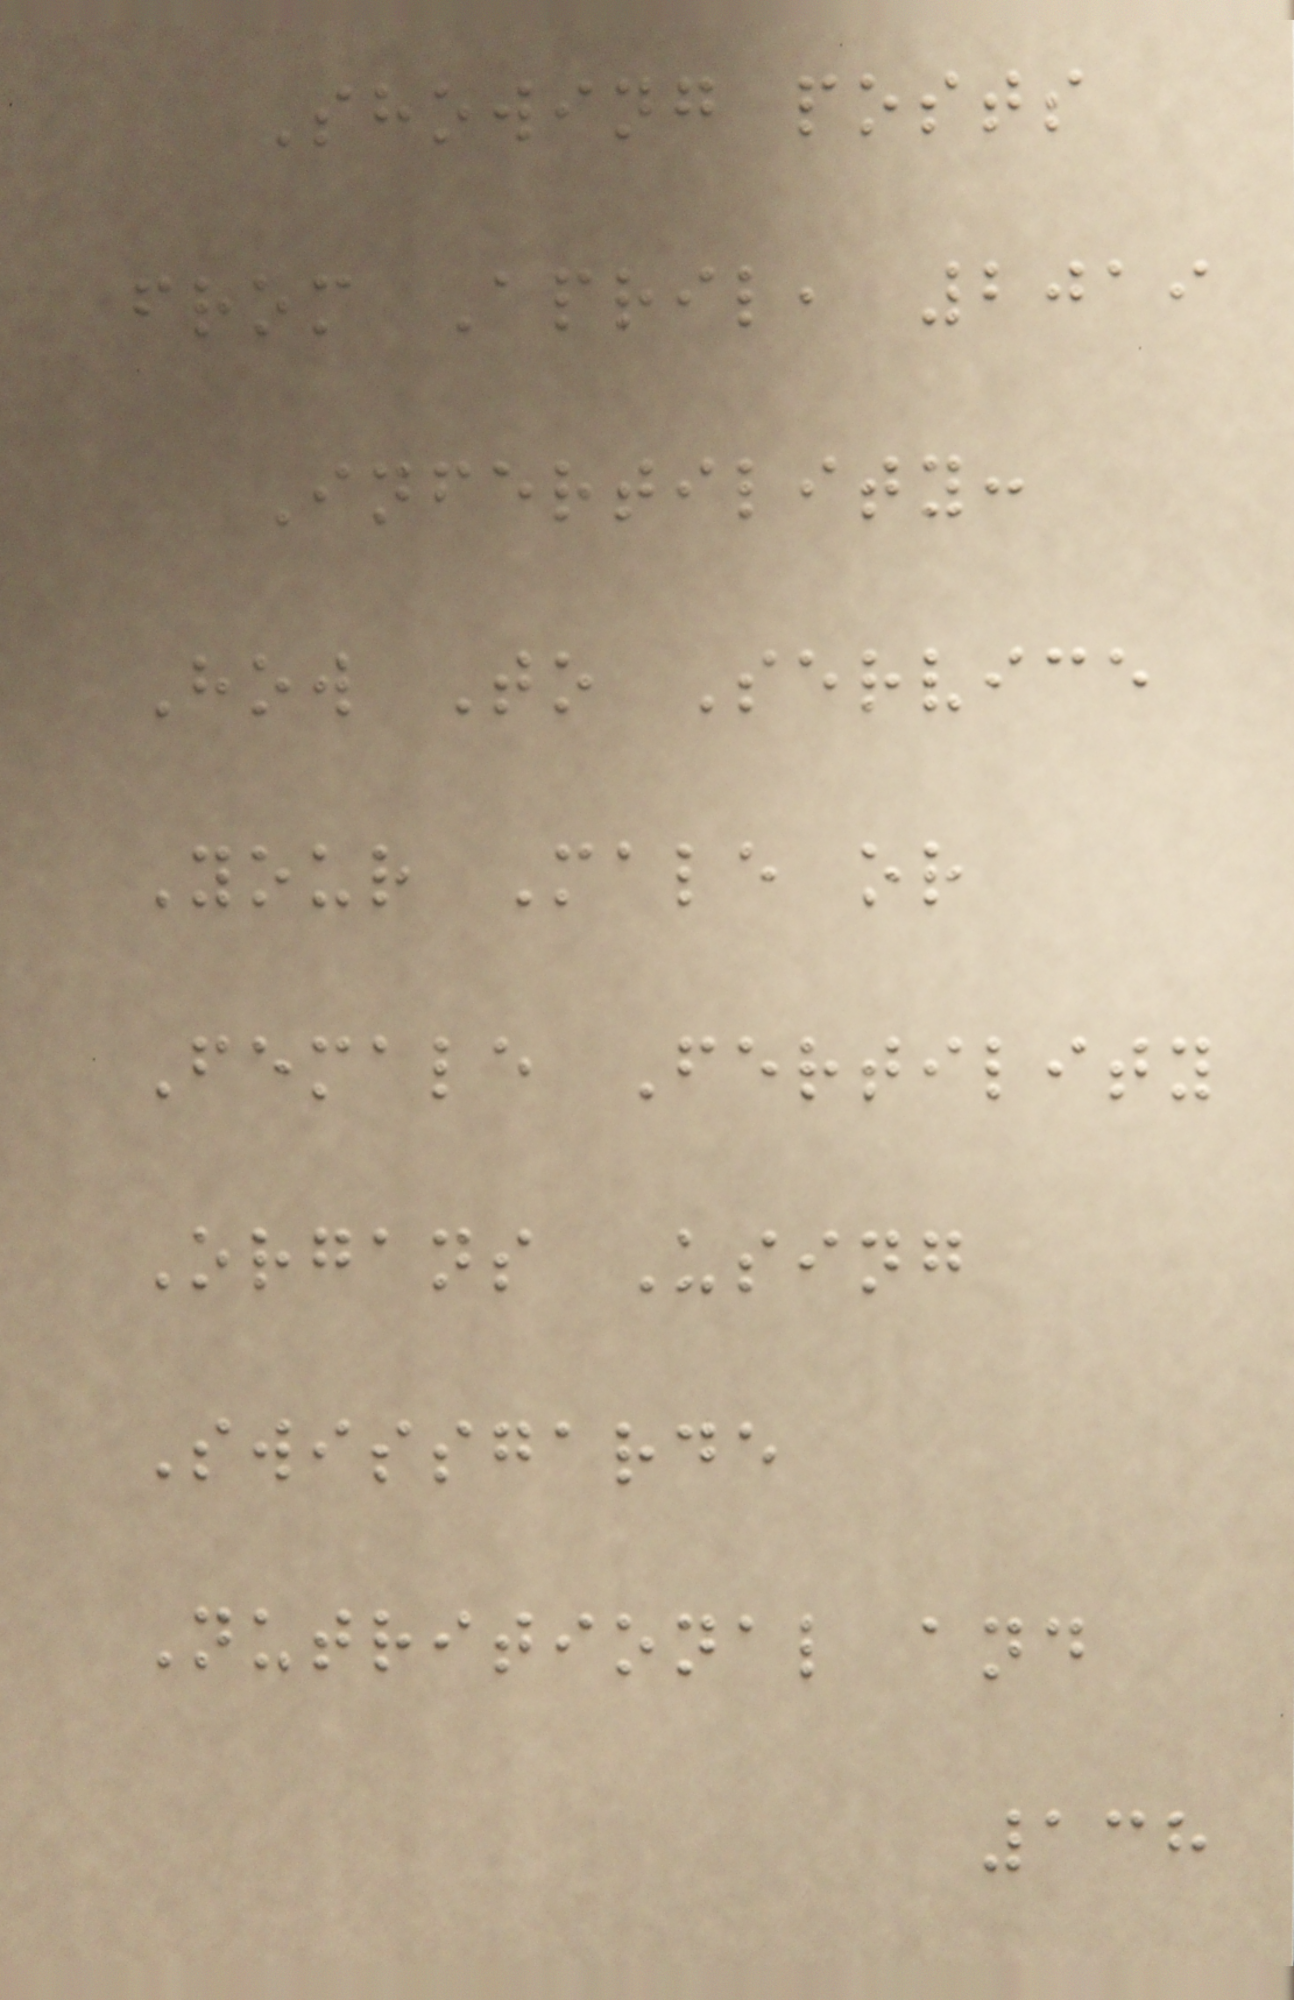Showing posts
from April, 2019
Infertility:
How To Service
Your Male or
Female Fertility
Organs Using
Swissgarde
Nutritional and
138
